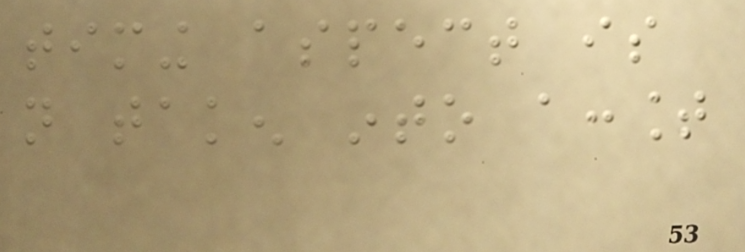timing aspect is
not taken into account
